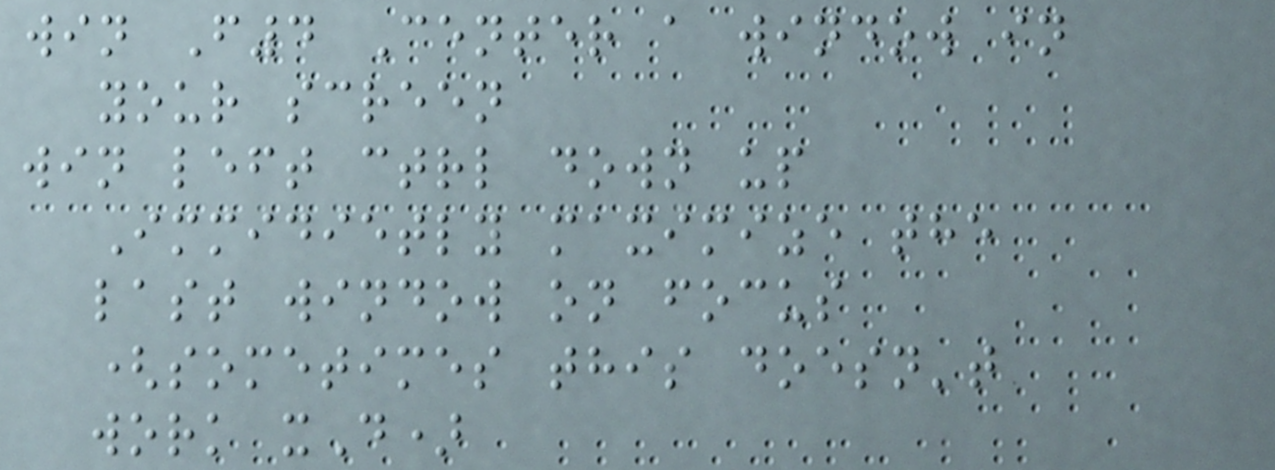win F4 Center a window in
your screen
win left ctrl down up
Immidietly maximize the
last window on focus
(sometimes this doesn't
work xD)
